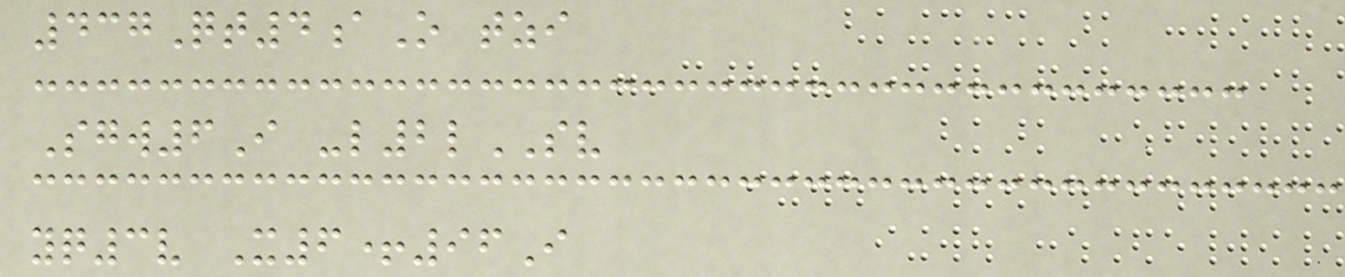437Qt4aO tzi
Sgw6I -l2lSV
yq3v X6+96I
